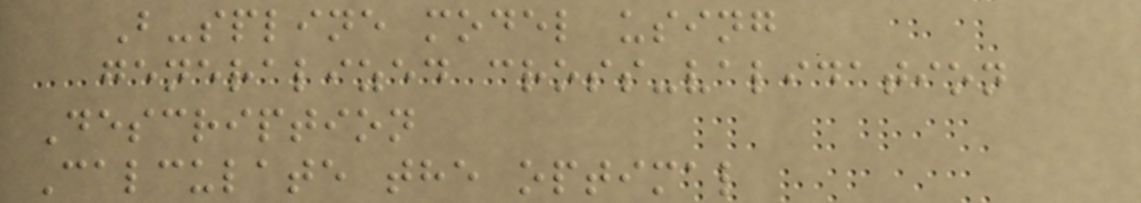B-spline model using
generalized cross-validation
Description
Calculate the optimal
